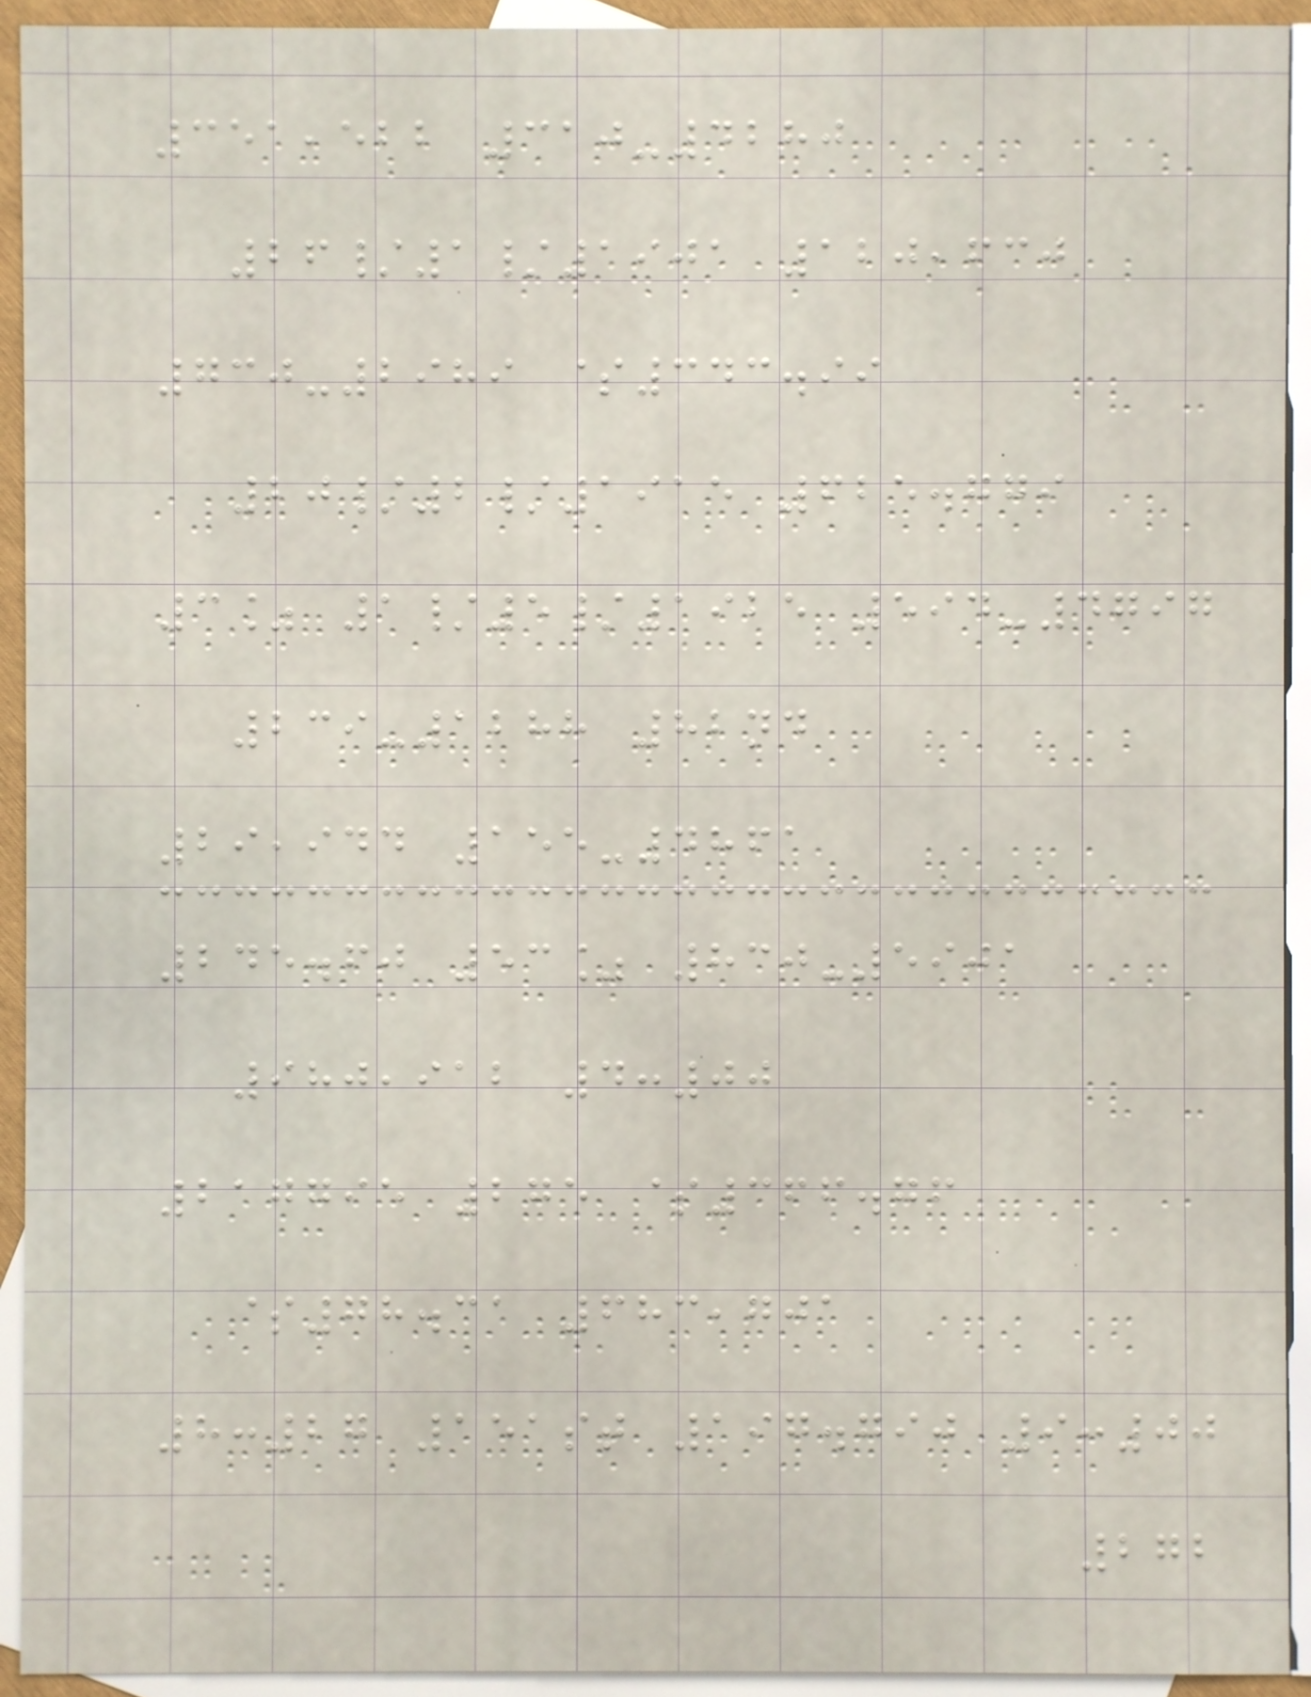351,522 310-4280
26/1/1901 120,630
730-2989 $343.99
20/2/1915 625.779
3% 1/5/1925 594-4797
239-1288 82nd
29,944 155-4861
245.60 53% 830-5901
980,912 4:00
217795 275 $366.76
$78.31 683,701
8:27 151st 197.790 9:00
272
